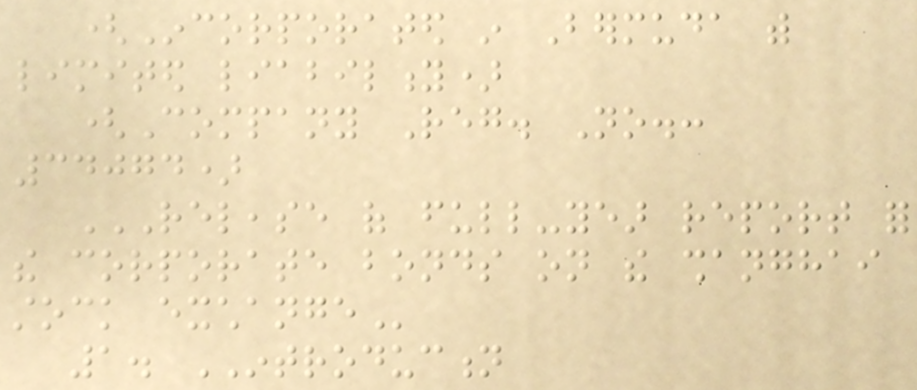(Incorporated in Bermuda with
limited liability)
(Company Reg. No.:
34074)
RELEASE OF FULL-YEAR REPORT FOR
THE CORPORATE BONDS ON THE SHANGHAI
STOCK EXCHANGE
1. INTRODUCTION
